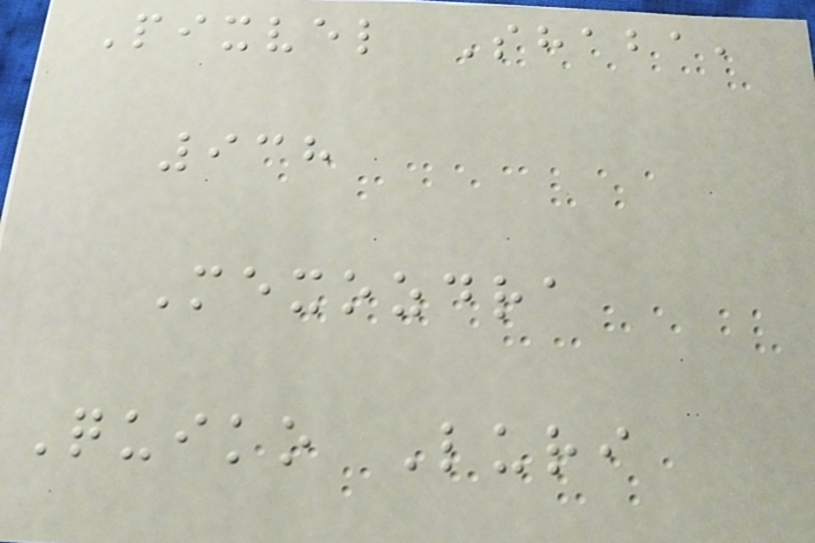Pixvel Shaba,
938
Mexozdra
Quiko Luri
